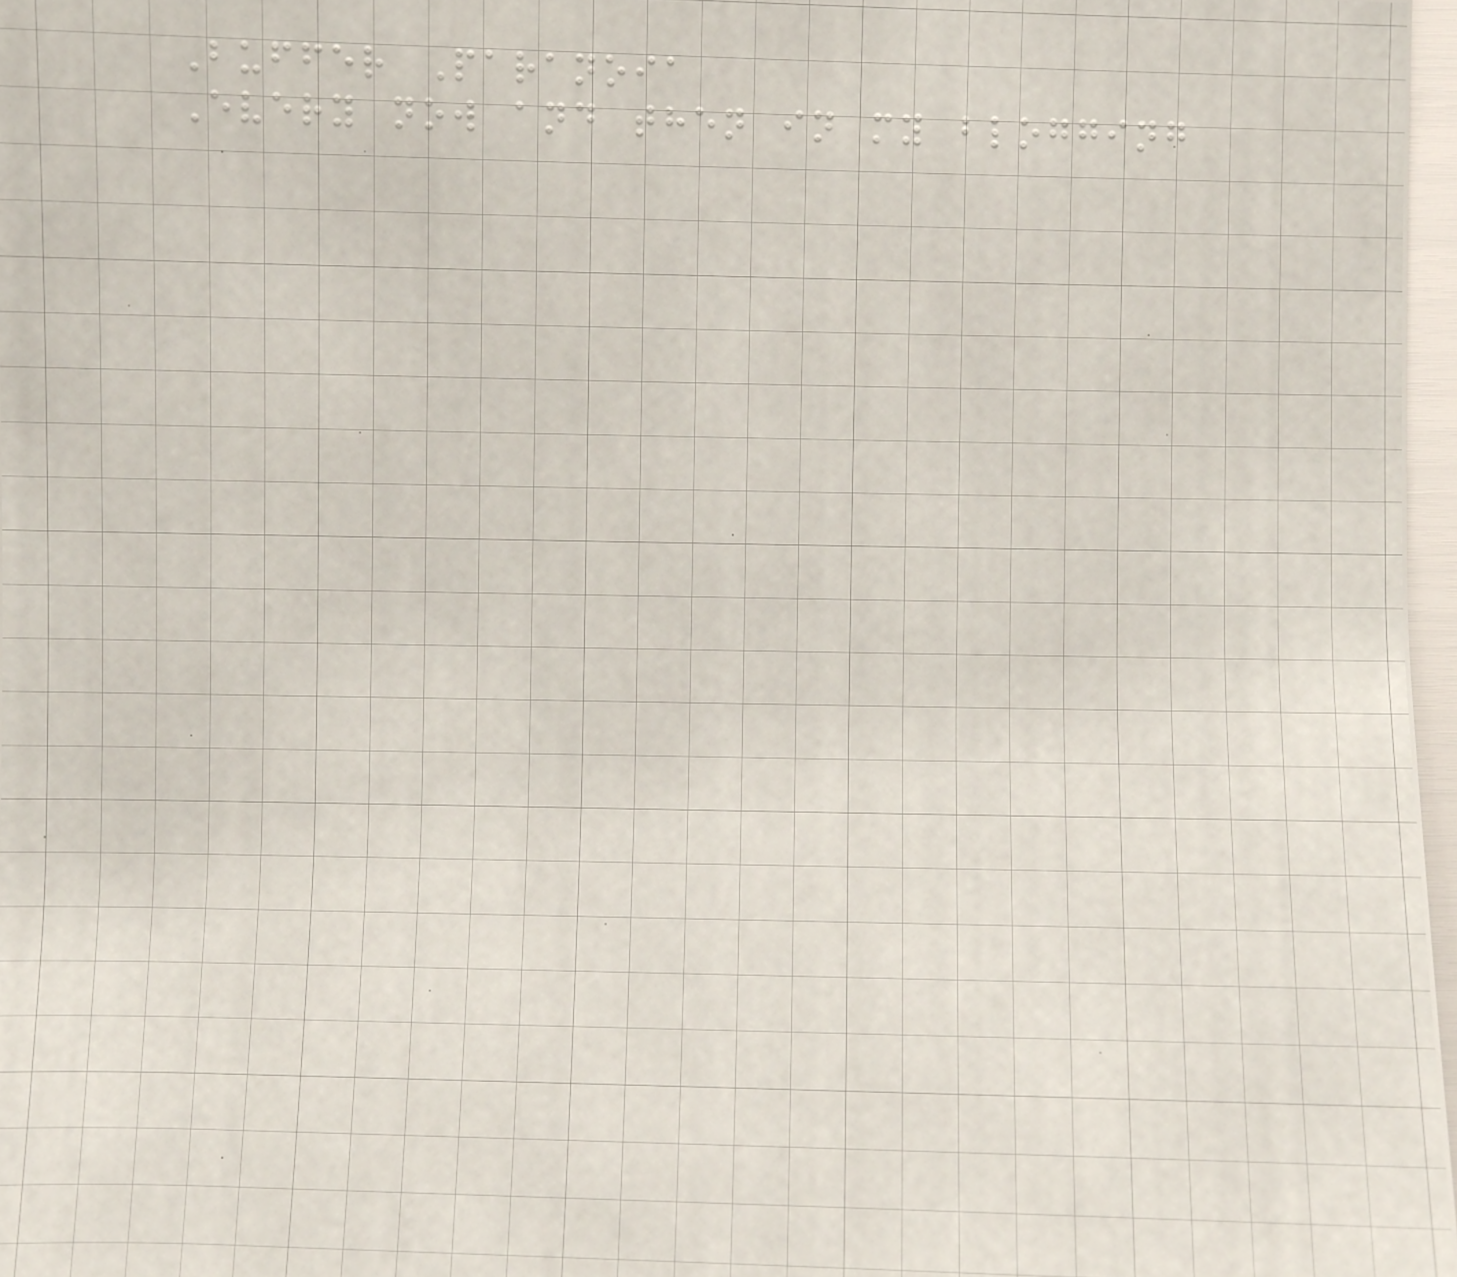Buffer Paranoia
Every now and then in my blogging
